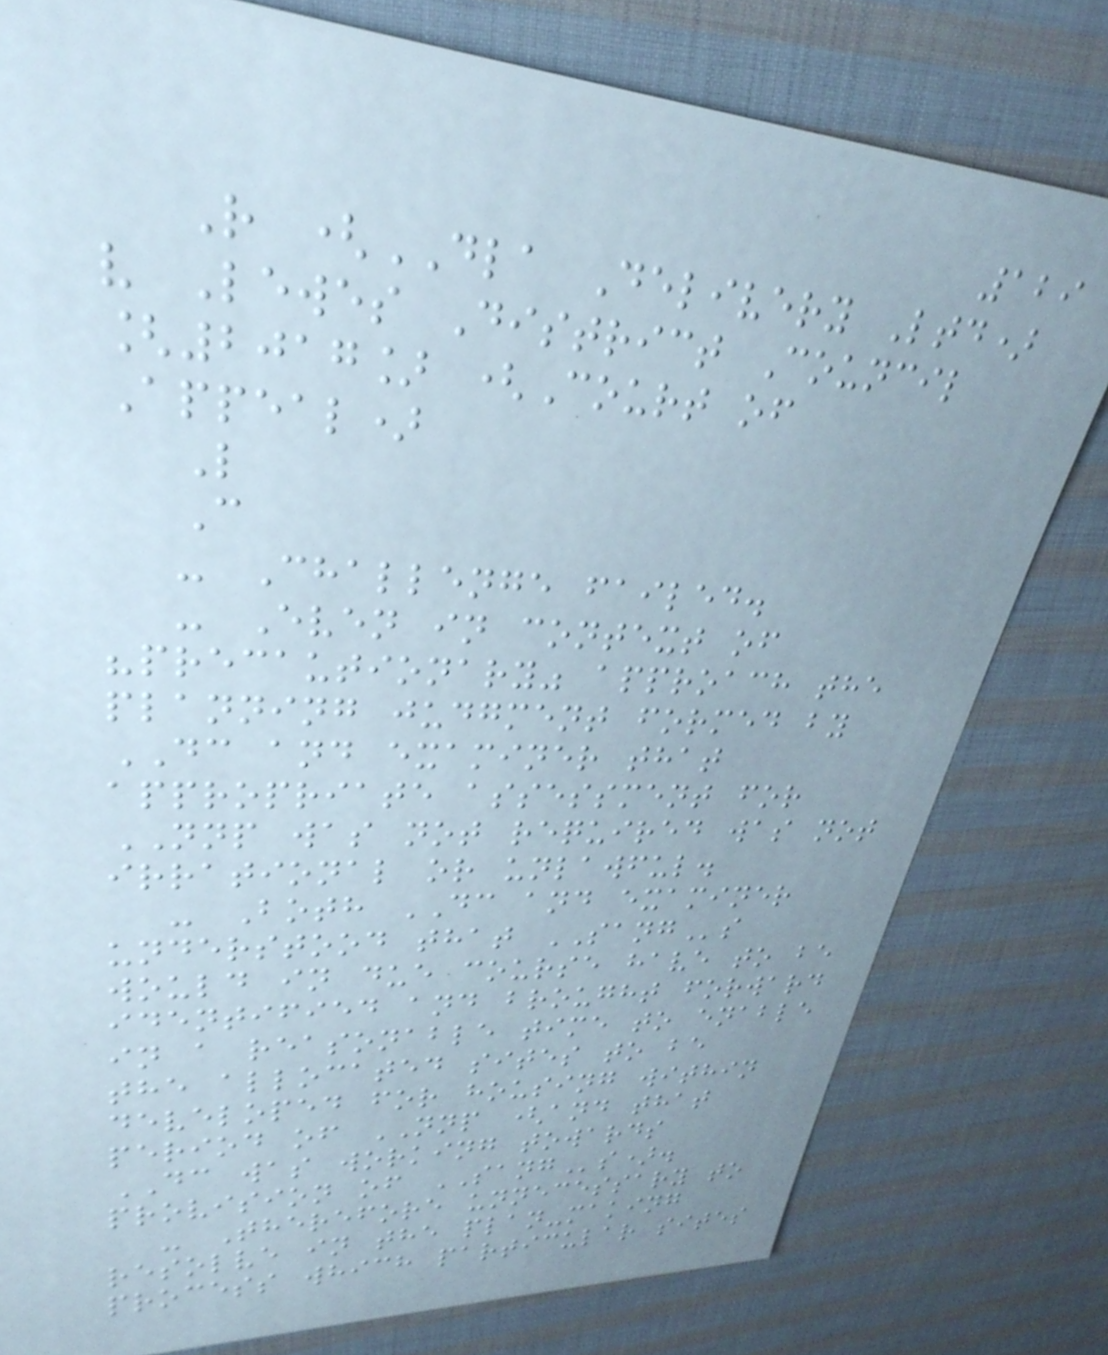129
R (DLA Delivery Ltd)
v Lewes District Council
[2017] (Court of
Appeal)
L
C
- Challenge failed.
- Even in context of
"precautionary" approach the
planning judgment formed by
DC and examiner that
appropriate assessment for
NNP was not required was not
irrational or unlawful.
- Both DC and examiner
understood that SANGs
would in due course have to be
identified and brought forward
in a reasonable time to enable
the allocated sites to be
developed for housing within
period of NNP (and that
DC was working towards
provision of SANGs).
- Therefore unnecessary to
resolve in the plan-making
process which particular sites
